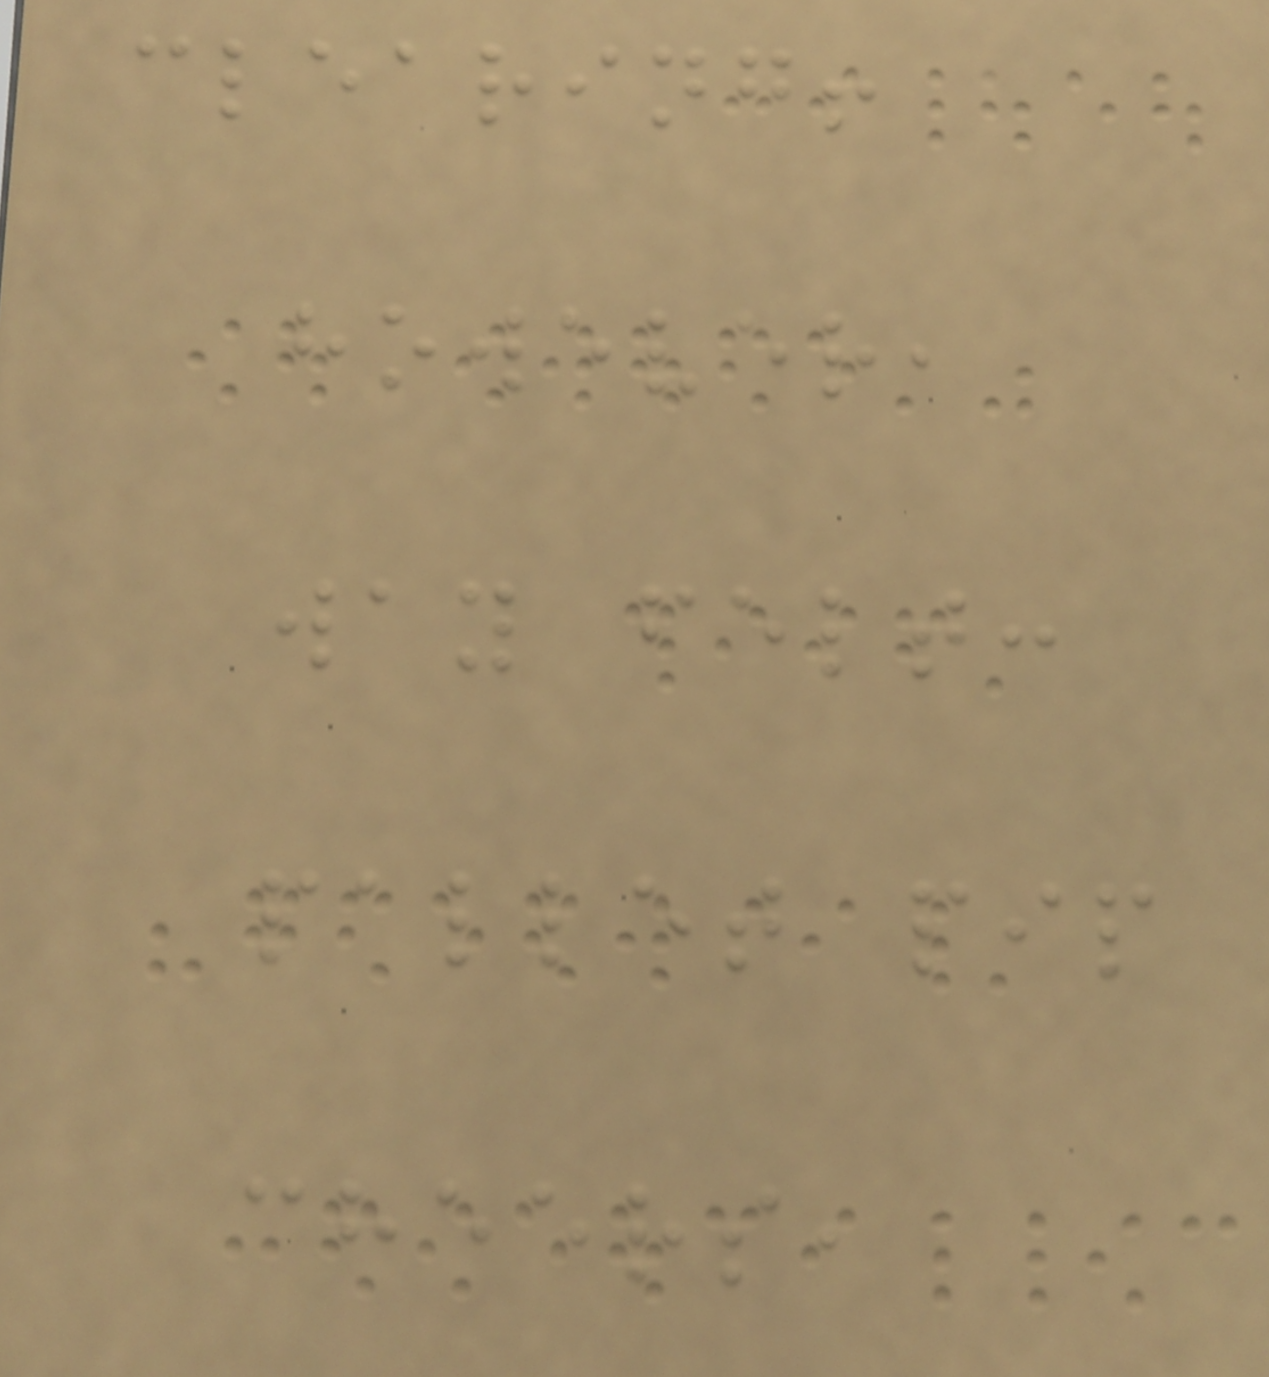clearing!
however,
way felt:
pallet pip
cheers,
